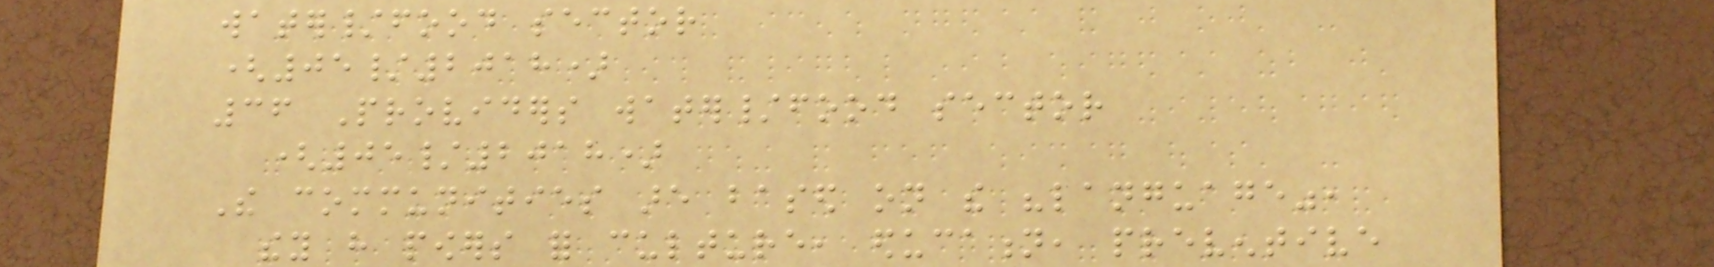water/food sector
(05/2018)
36 Providers water/food sector
(05/2018)
The communities are based on the "language",
they have powers for culture, education, preventive
